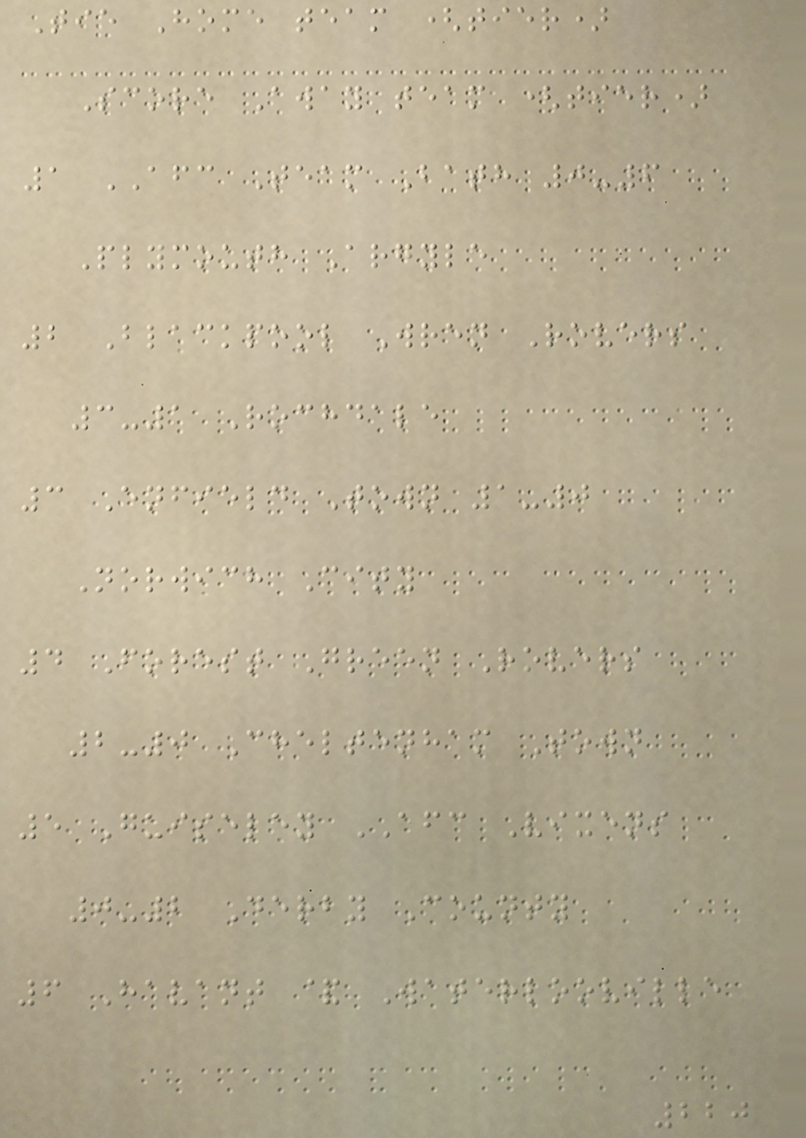Tie Home team (tier)
Score Away team (tier)
1 AFC Team Bath 0-6
Plymouth Argyle
2 Blackpool Wren Rovers
3-1 Rochdale
3 Enfield Town 1-0
Norwich City
4 Forest Green Rovers
2-0 Cheltenham Town
5 Guiseley AFC Vixens
0-2 Derby County
6 Havant & Waterlooville
220
